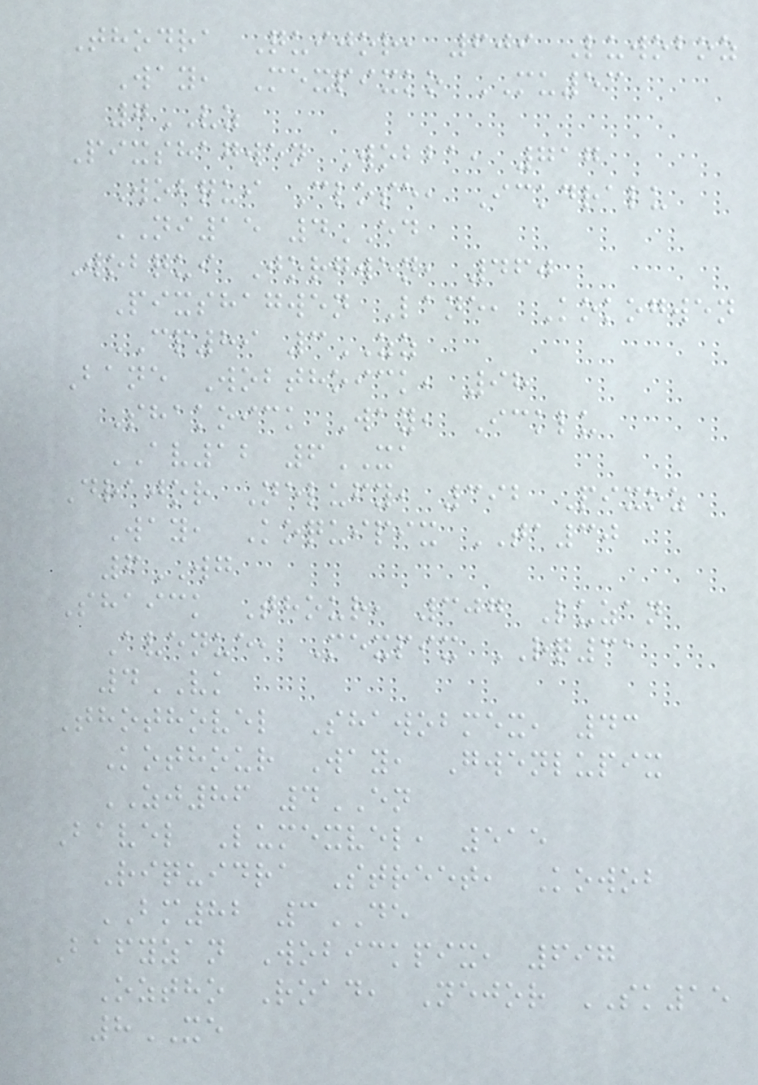Thodra Quijor, 609 Luwoboz
Way, Mexpixko MU53
7VZ
Pixshagwen Wobba, 717
Wobqui Close, Ickdralu
NI15 4ED
Wobqui Jorgwen, 460
Pixshagwen Lane, Kokogwen
CP89 3ZZ
Bane Wobthoick, 98
Shakoick Way, Icklu
AV12 6XA
Drajor Nelufy, 392 Pixoz
Way, Koquipix TA30
6WG
Shaick Thour, 307 Luzan
Avenue, Mexpix RQ31
4VK
Thothovel Shawobmex, 43
Kothour Way, Gwenlupix
ZJ86 4EN
Bavel Lumexvel, 515
Riquidra Street, Kowob
BM82 3DE
Bafyzan Wobickpix, 697
Oztho Road, Nejor SK15
8XE
